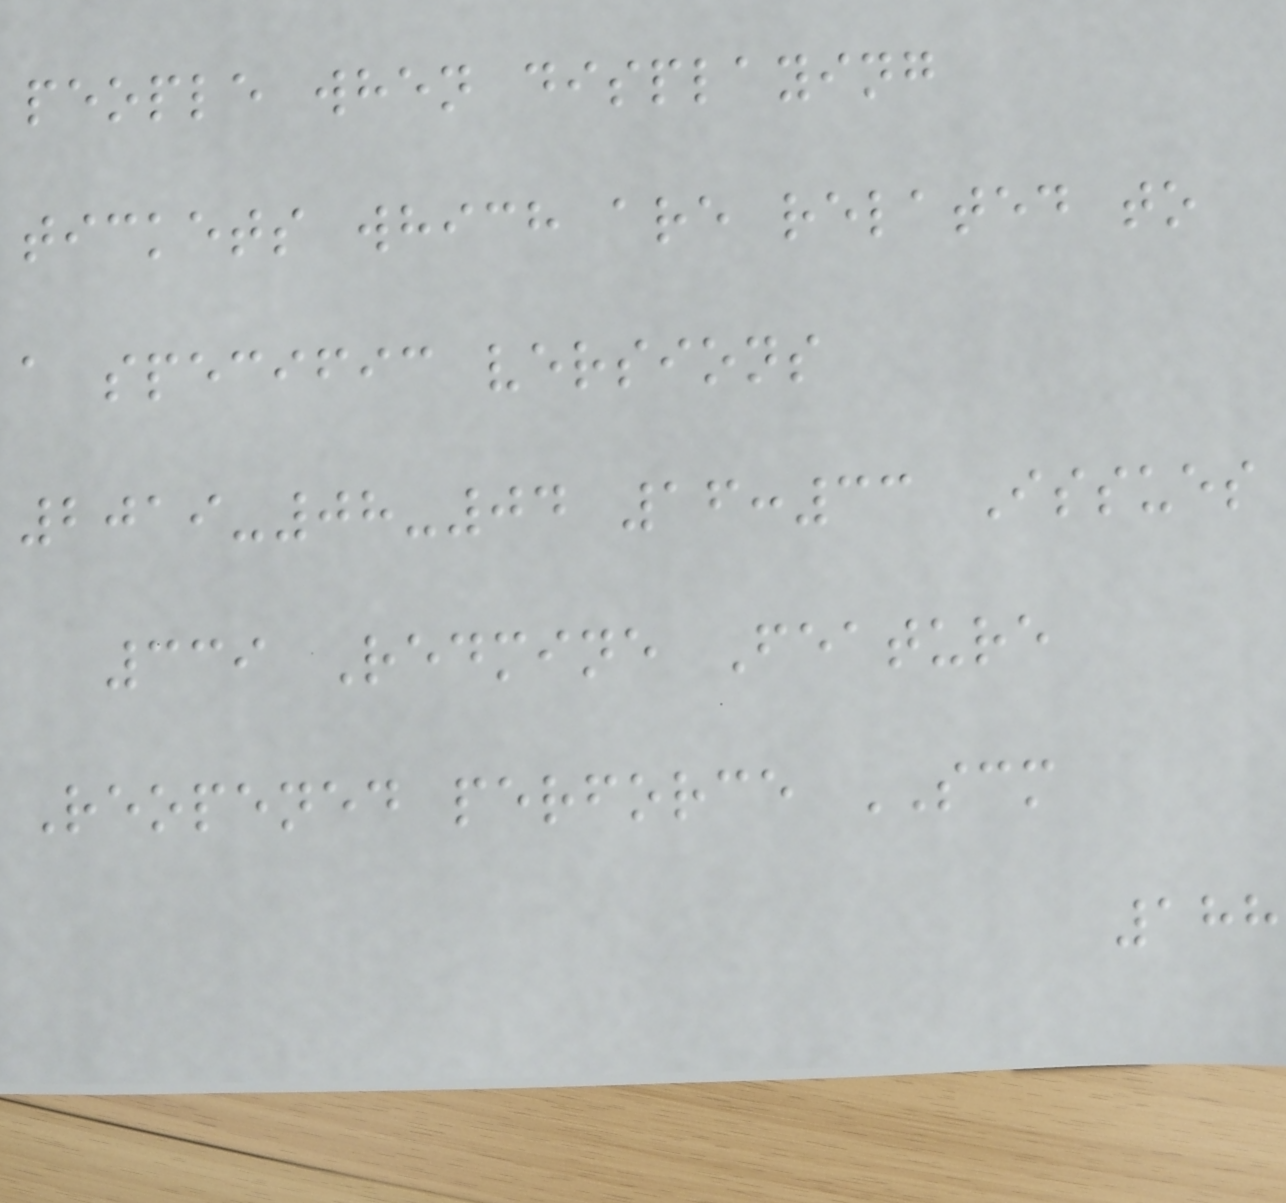people when displaying
tickets which are related to
a specific versions
2019-08-04 16:33 Issues
339 Redmine Feature
Reopened perforce SCM
188
